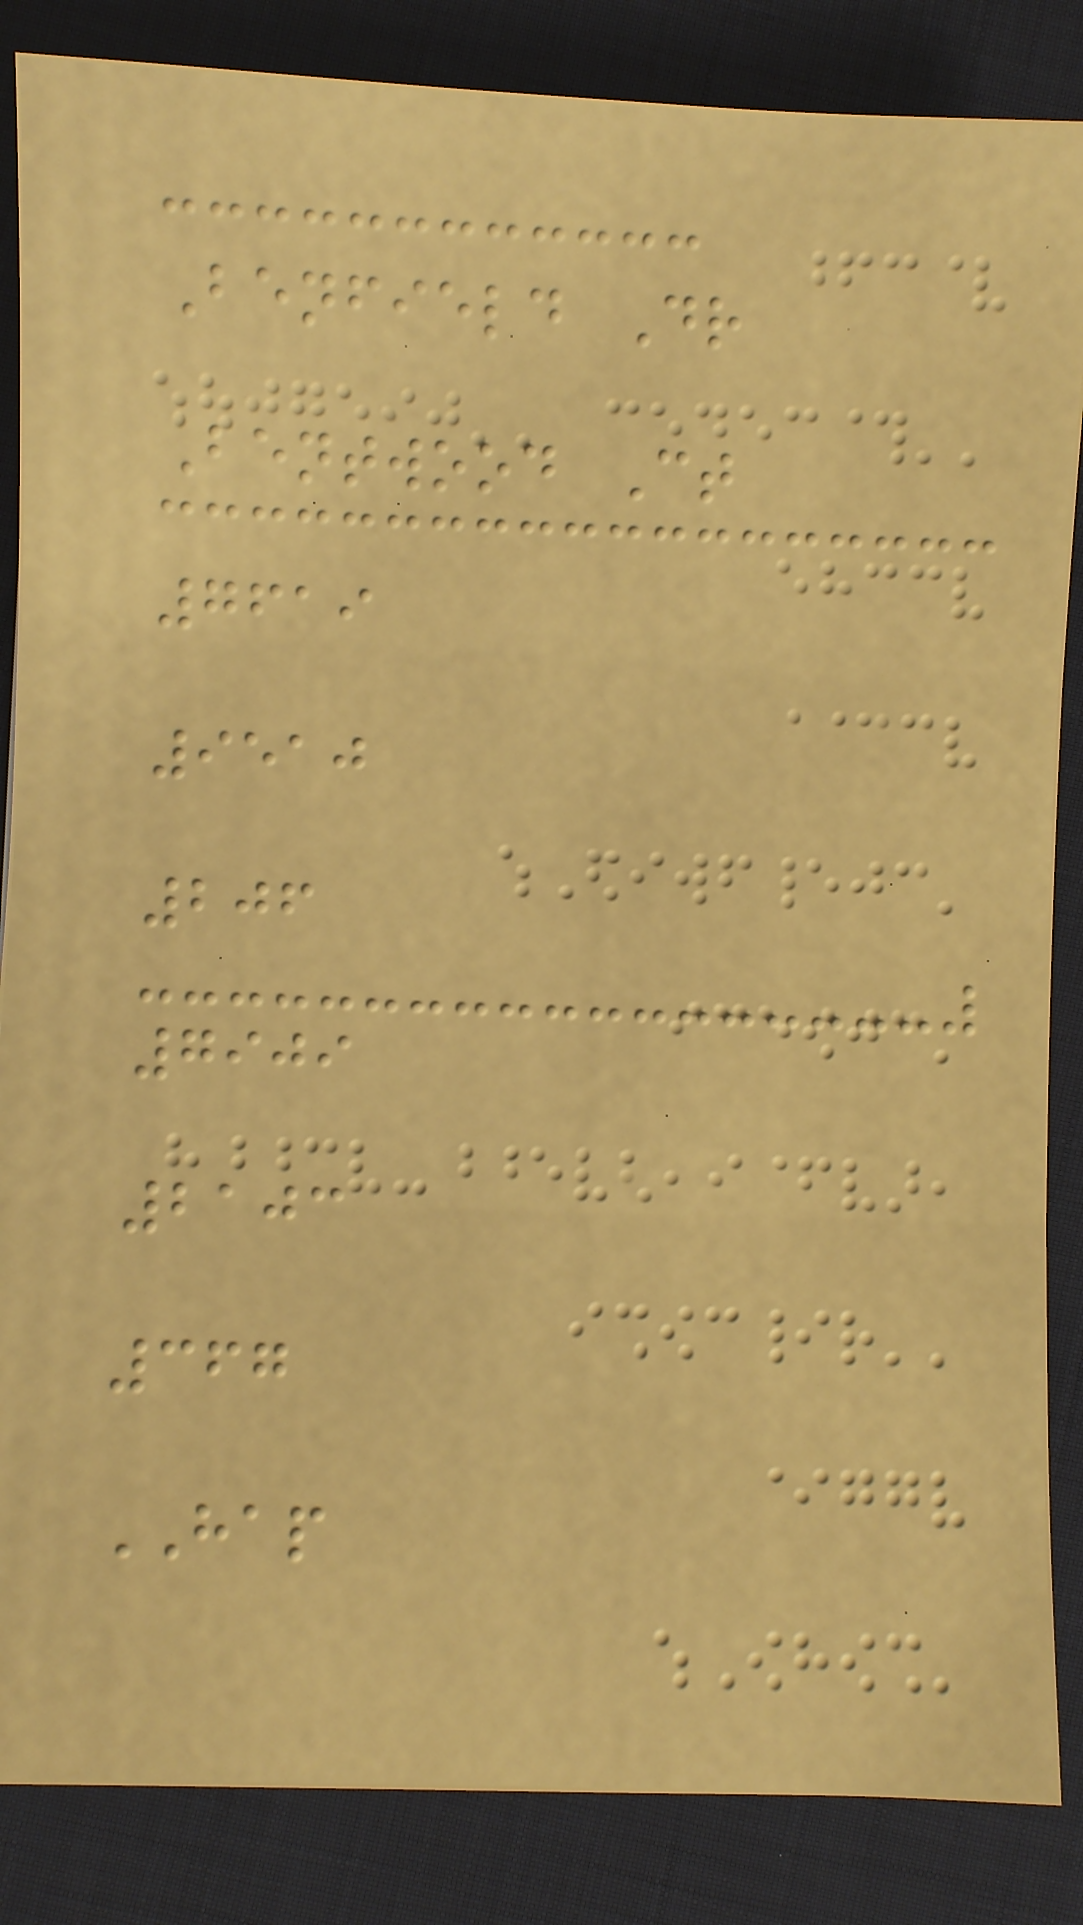Benfield Dr
Bentwood Ct
7619
9510
206
7909
2103
367
HAP
